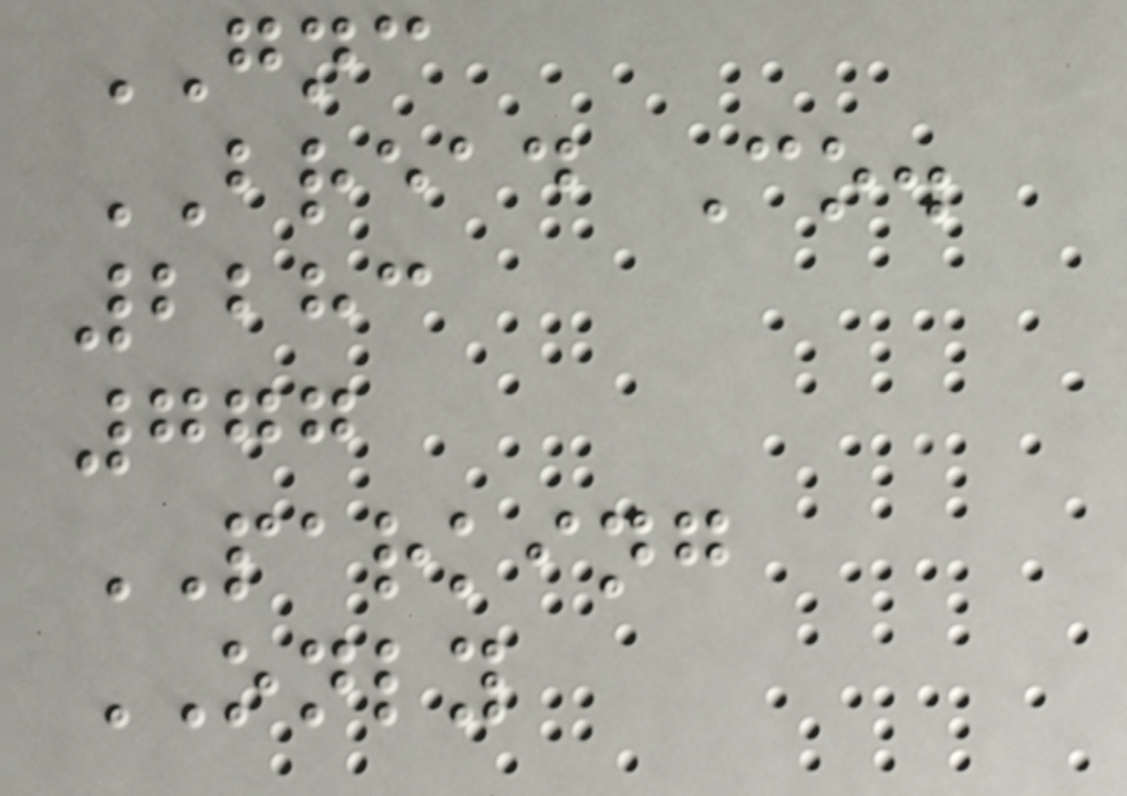GNC
BREAD Co.
2283
777
PARKING
ONLY
